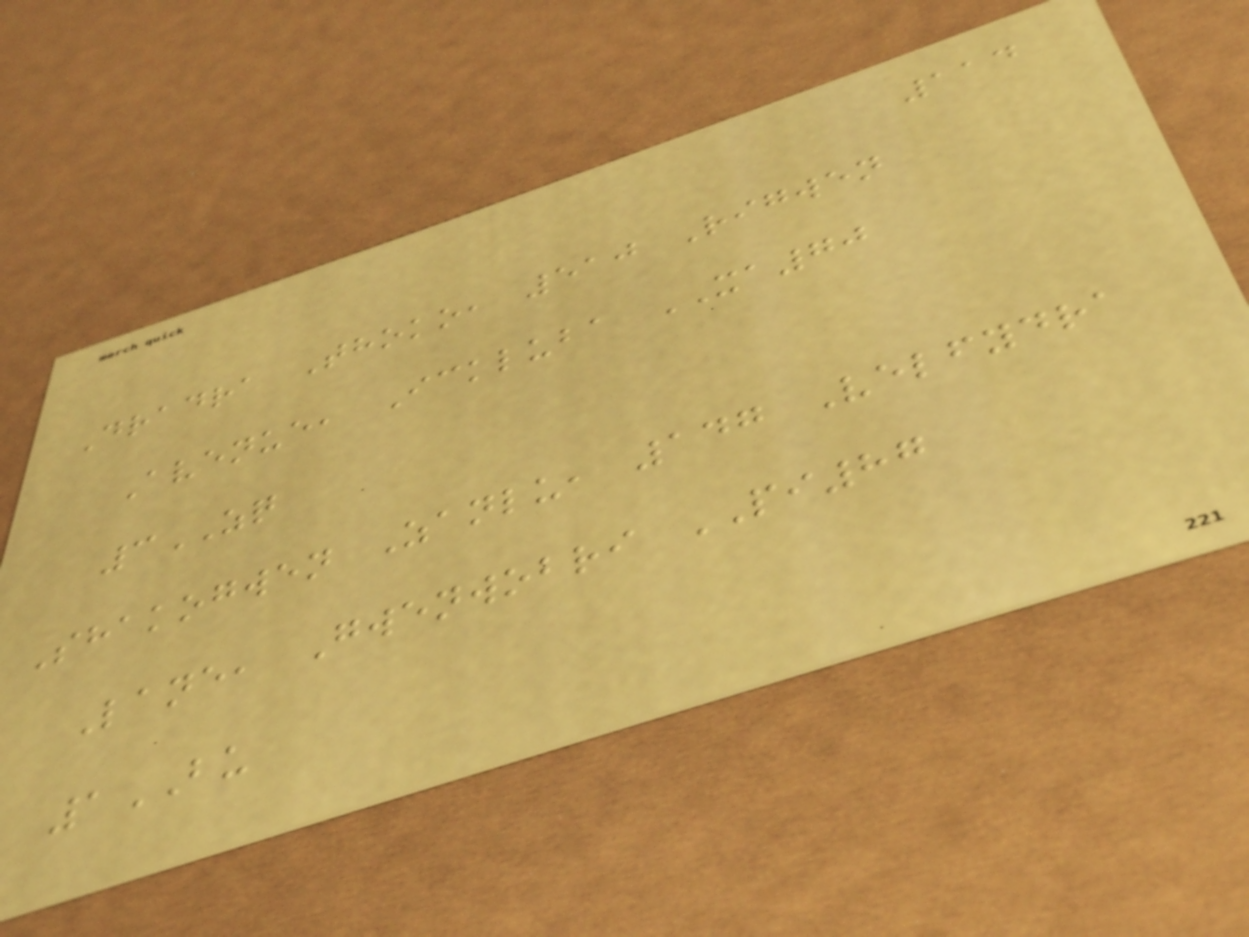114
Dradra Thoko, 510 Rigwen
Avenue, Ickluba XA70
3ZQ
Shakogwen Zanlu, 147 Velfydra
Lane, Gwenwobri PI87
1BU
